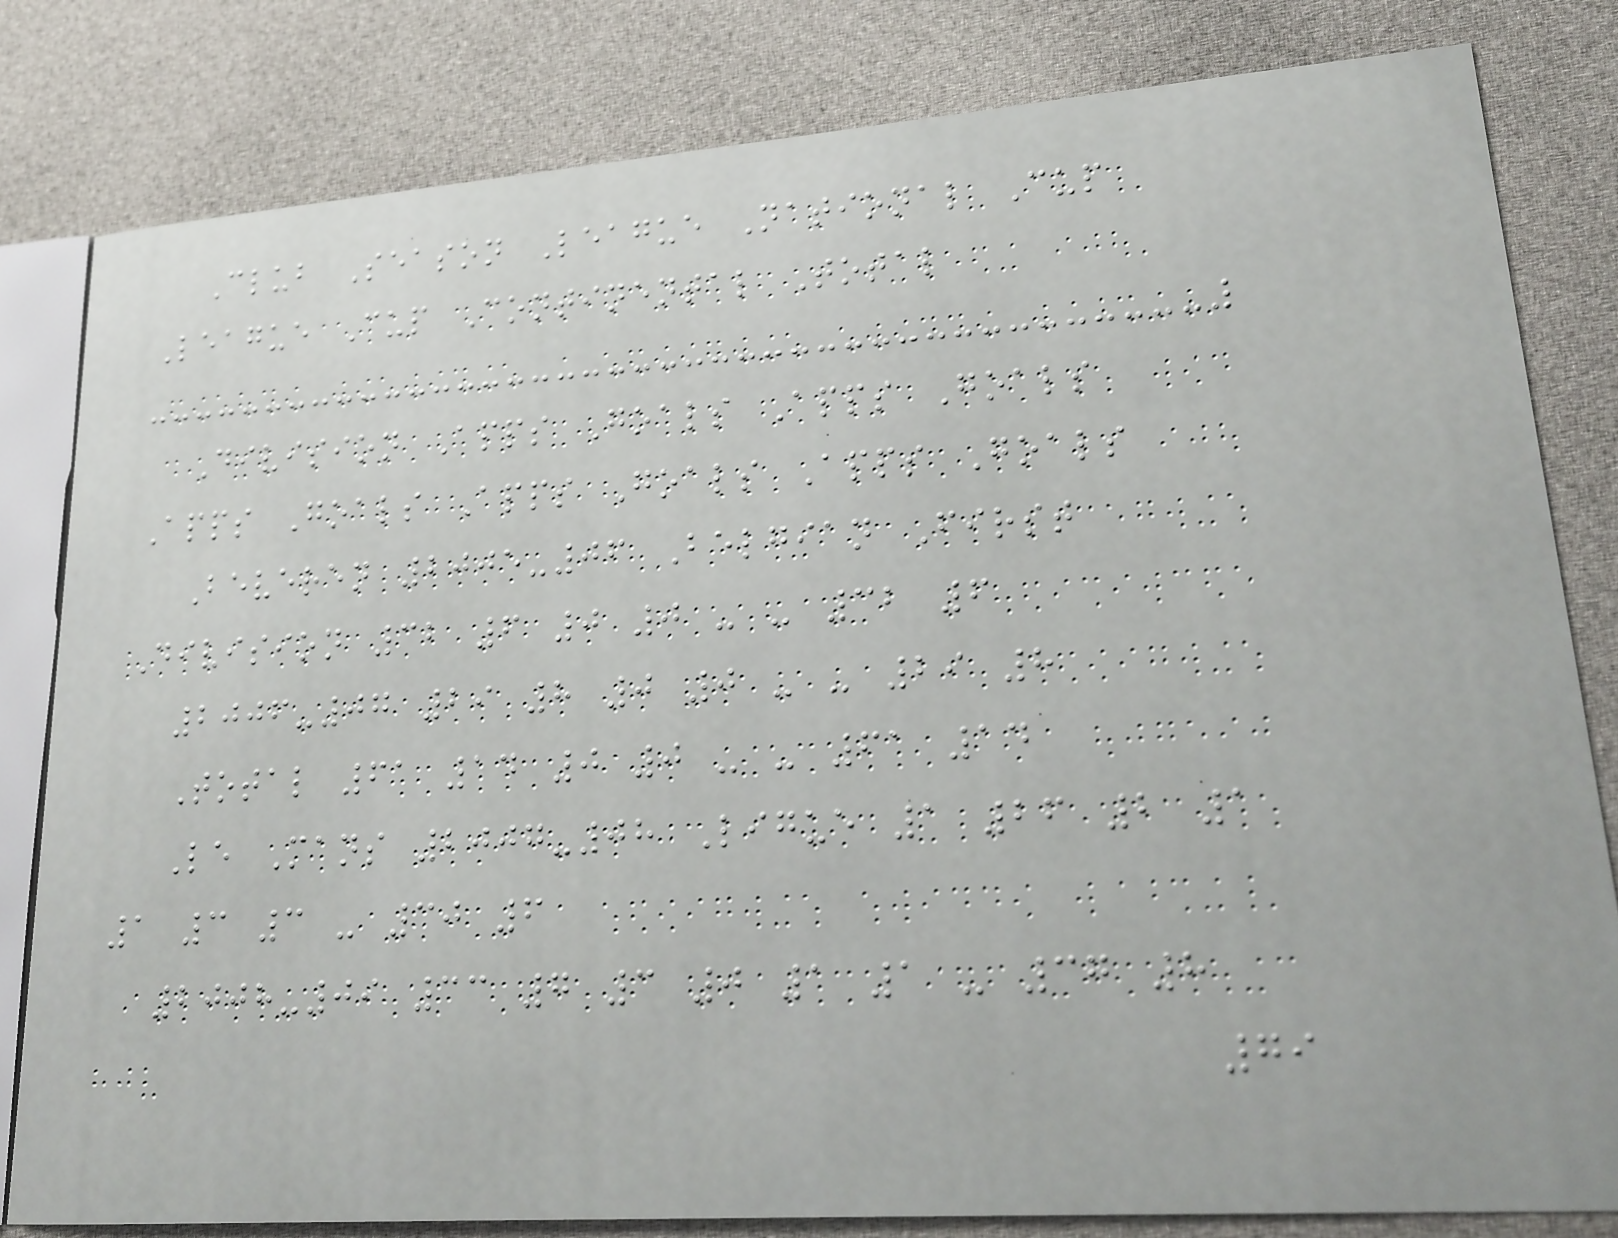Club Season League National Cup
League Cup Continental Total
Division Apps Goals Apps Goals
Apps Goals Apps Goals Apps Goals
Beveren 2005-06 Belgian First
Division 32 6 0 0 - - 32 6
2006-07 29 8 0 0 - - 29 8
Total 61 14 0 0 - - 61 14
Le Mans 2007-08 Ligue 1 26 2 1
1 3 3 - 30 6
2008-09 33 7 3 0 1 1 - 37 8
79
